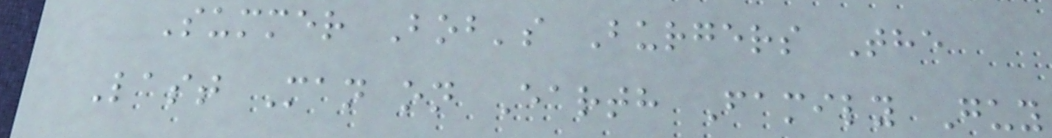Summer Bob's Burgers The
Last Man on Earth Family Guy
